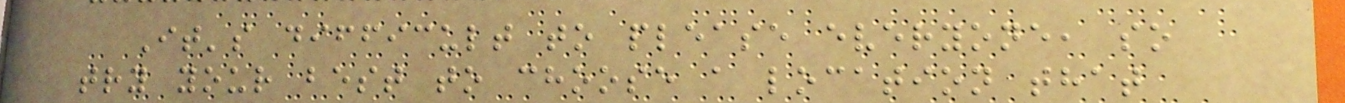It's difficult to please everyone, so
try your best to choose a location that
